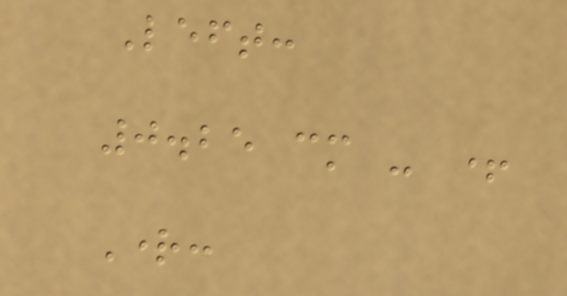Left:
0.25 cm - +
Right:
